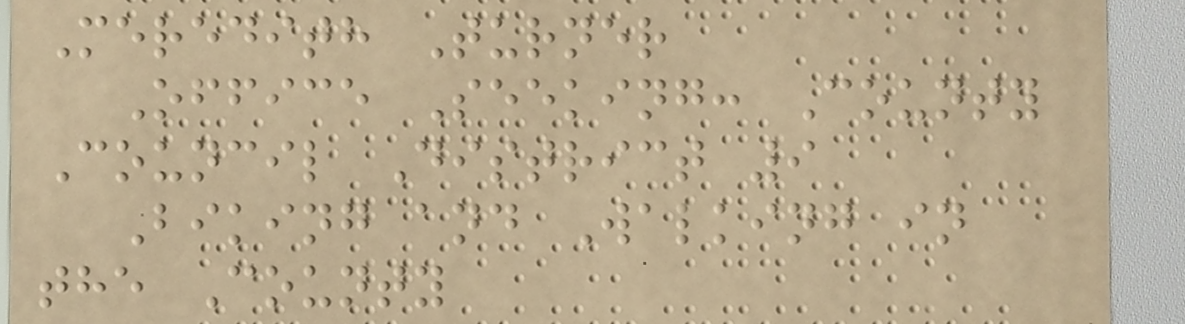Meredith Turner
Office Seeking: County
Council District 9
Biking and Walking in
the County
